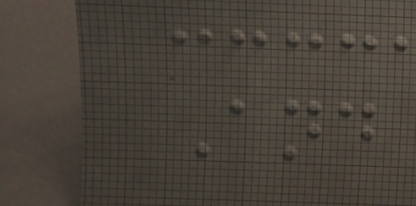And
